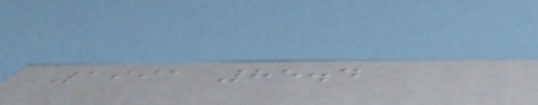1991 85.4
